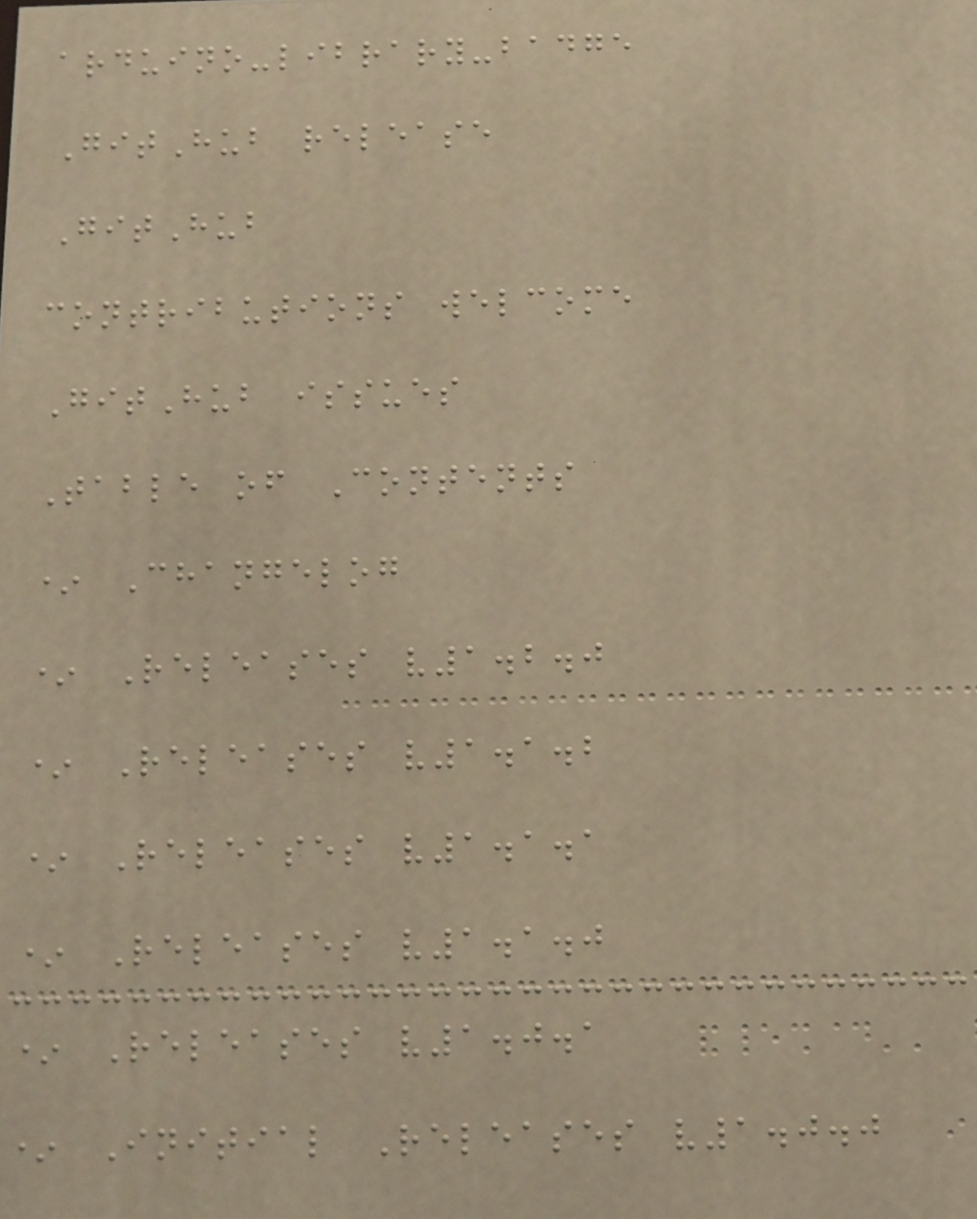arduino-library-badge
GitHub release
GitHub
contributions welcome
GitHub issues
Table of Contents
* Changelog
* Releases v1.2.0
* Releases v1.1.2
* Releases v1.1.1
* Releases v1.1.0
* Releases v1.0.1
* Initial Releases v1.0.0
